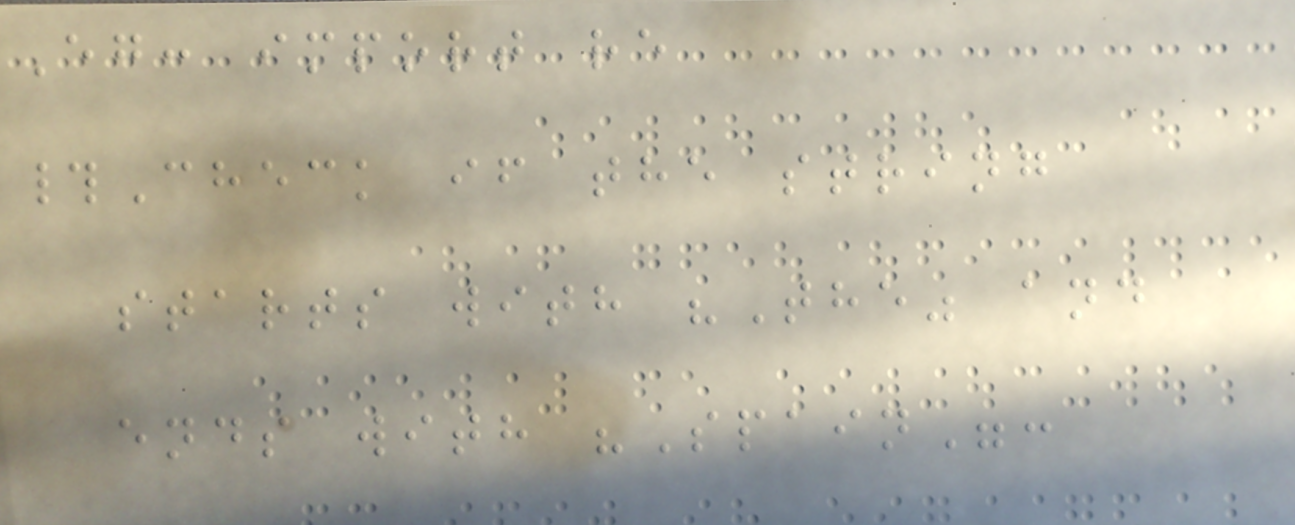Eg: import re
#Check if the string
starts with "The" and
ends with "Spain":
